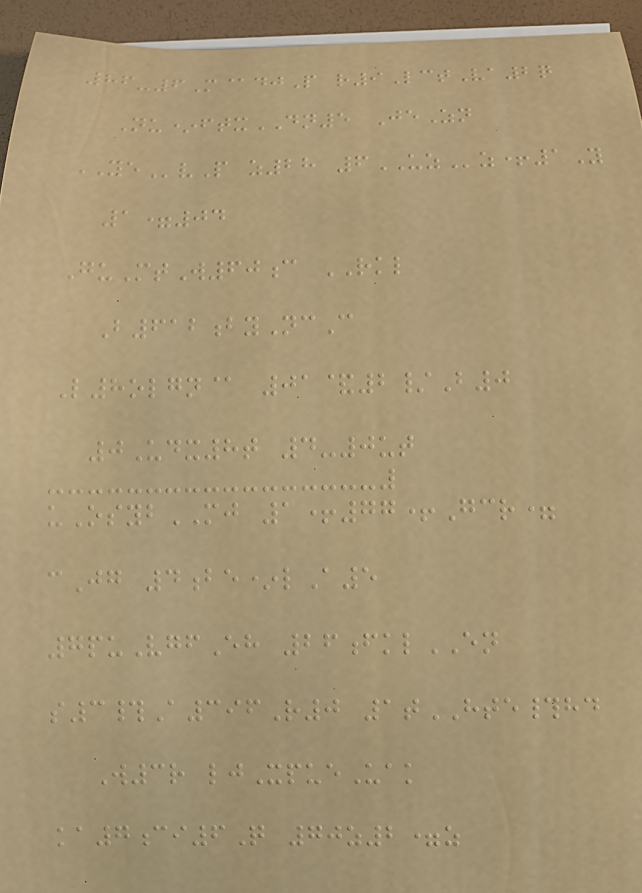86-6M@djP r9LctVa2q
Nu*ftxDN5 JeZn
YEvP z28 6UZz+1Y
1=04
GuMtW60c RKL
B612byNcC
L8olgn@ 01&2/B0
0Udx8t 4-0ut
uOsybMJ 1+77+Gcr=
cJg 4be*lA5
7puVgfEh 26fklEN
s3#A396R0 1tHTE#hd
W3r ljXpueUak
ka7ci6Q 70z2=z
